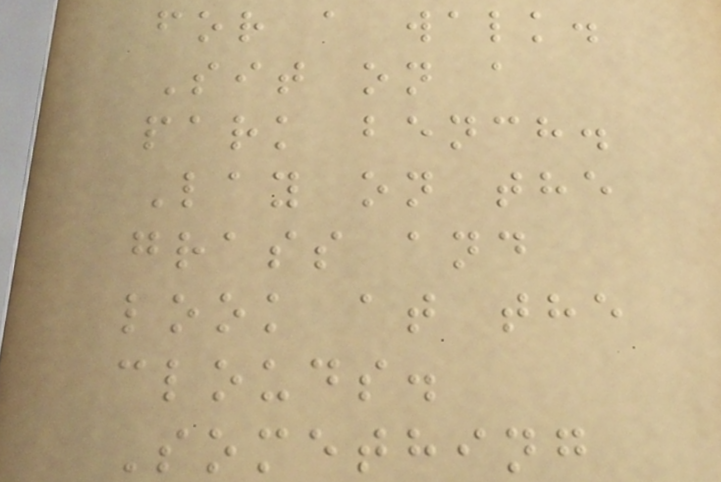for a walk.
Sit on a
park bench.
Lay on the
grass and
look at the
clouds.
Something
